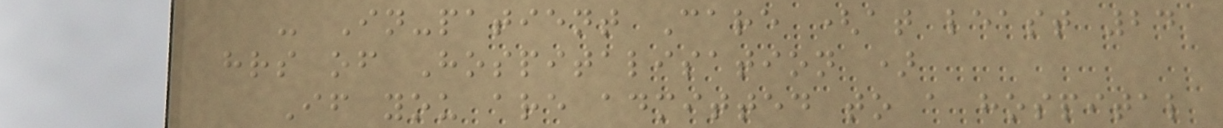- In-patient Care (at least 24
hrs of Hospitalisation )
If you are admitted to a hospital
